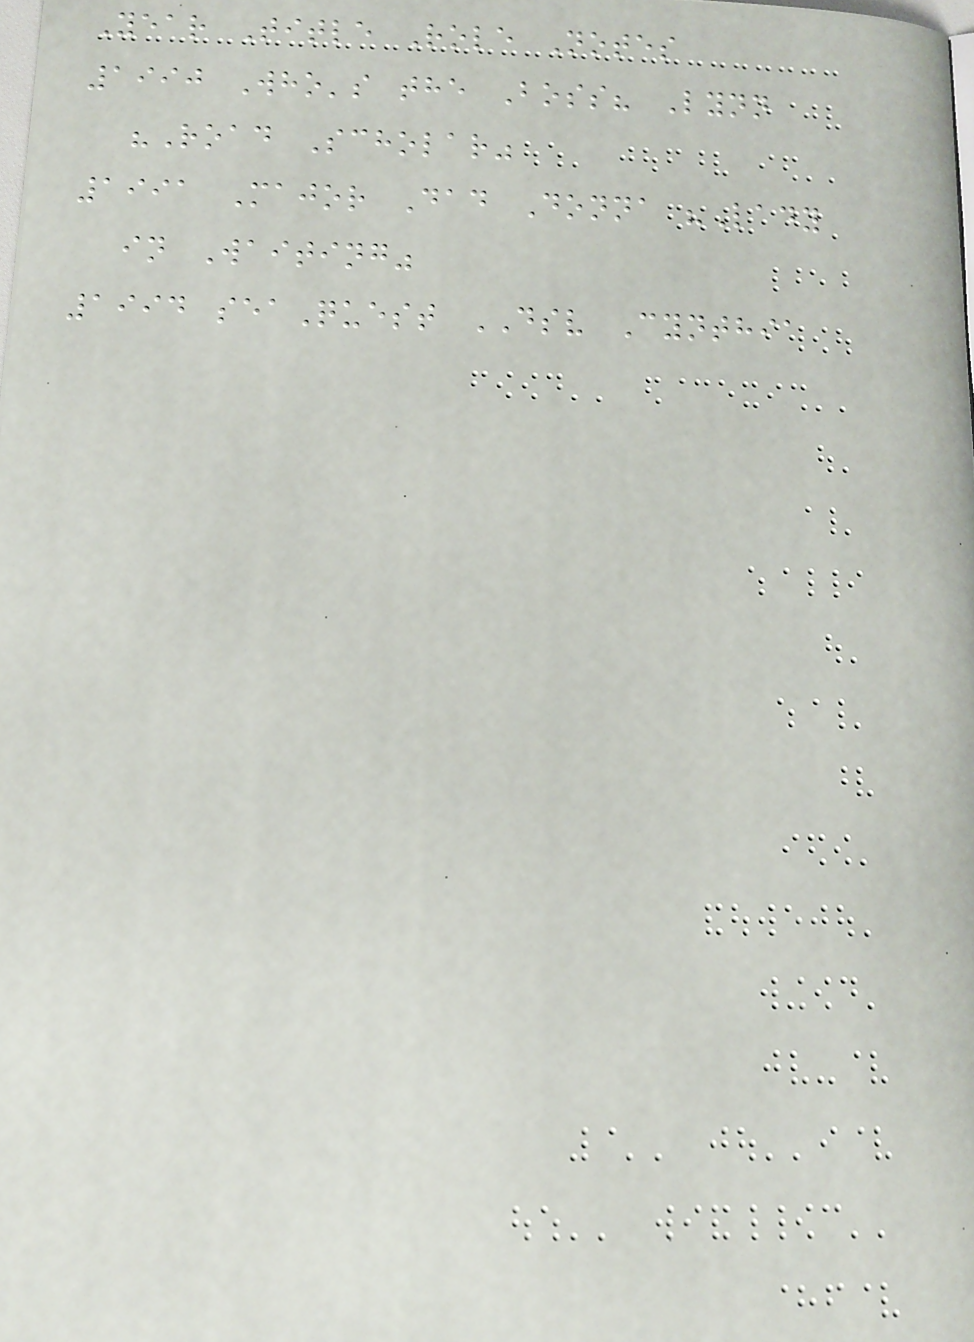Year Title Role Notes
1990 Who's the Boss? Lynn
"Road Scholar"
1991 Major Dad Donna "Lady
in Waiting"
1994 seaQuest DSV Cynthia
